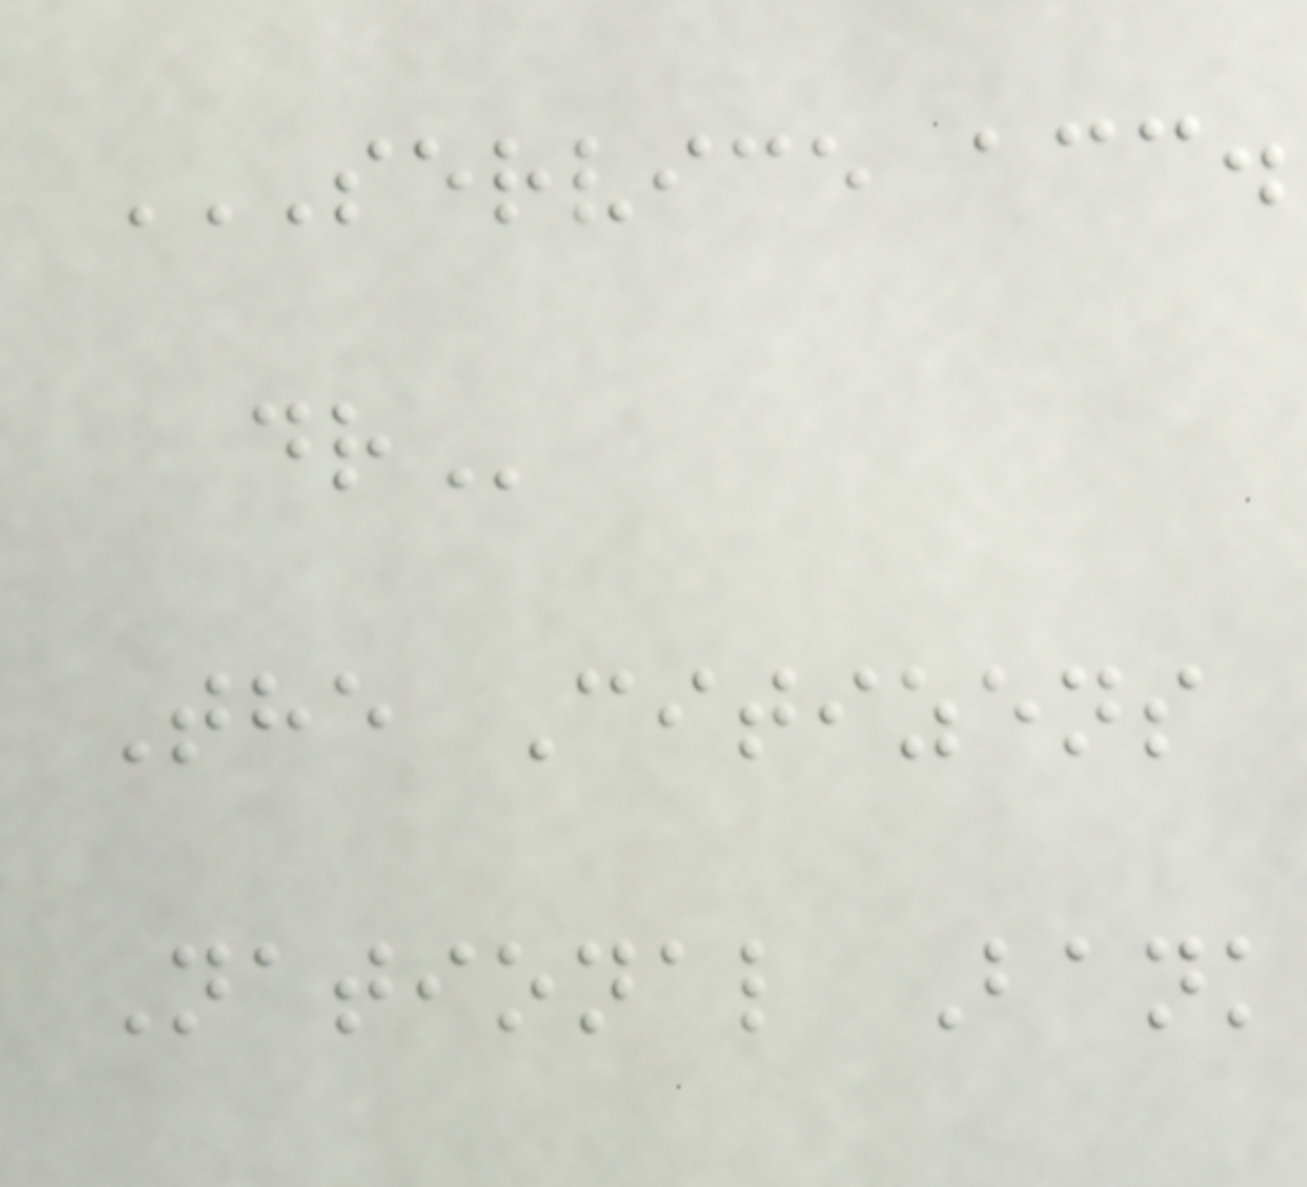SERVICE ACC.
DR
The Citizens
National Bank
